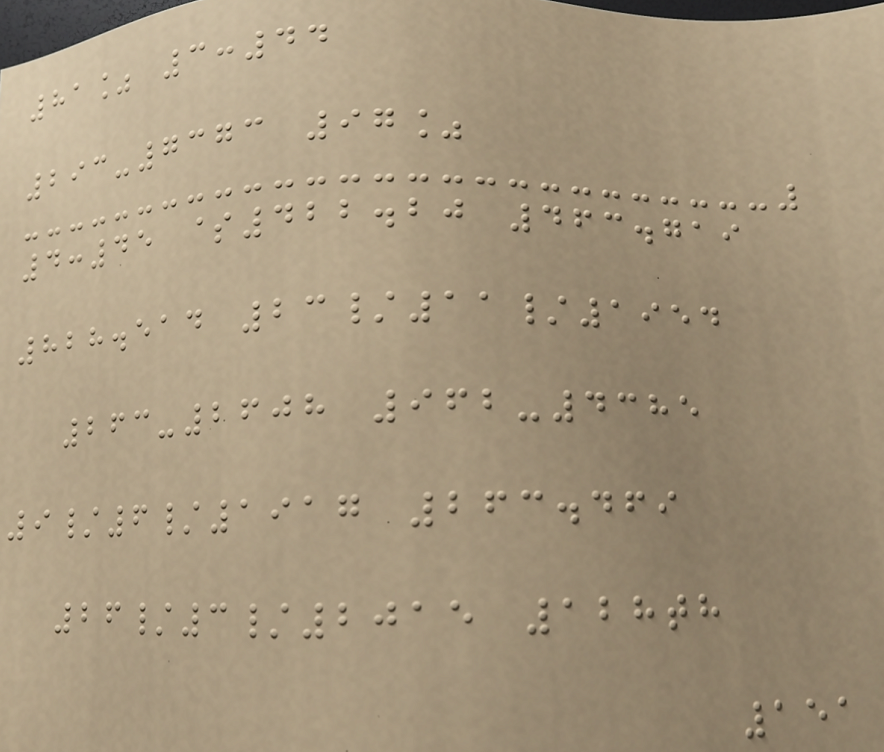81% 3:44
293-7373 97%
4:45 $422.20 463.719
828.514 23/11/1954
263-2608 962-4385
9/6/1917 263.469
26/3/2015 128th
151
